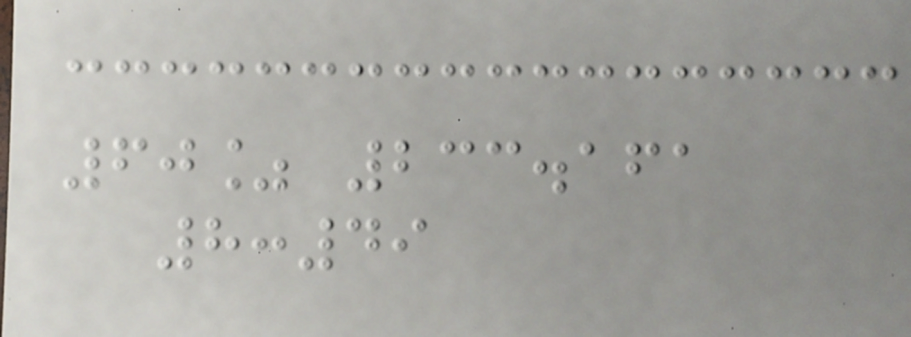60% 233.161
8:49
